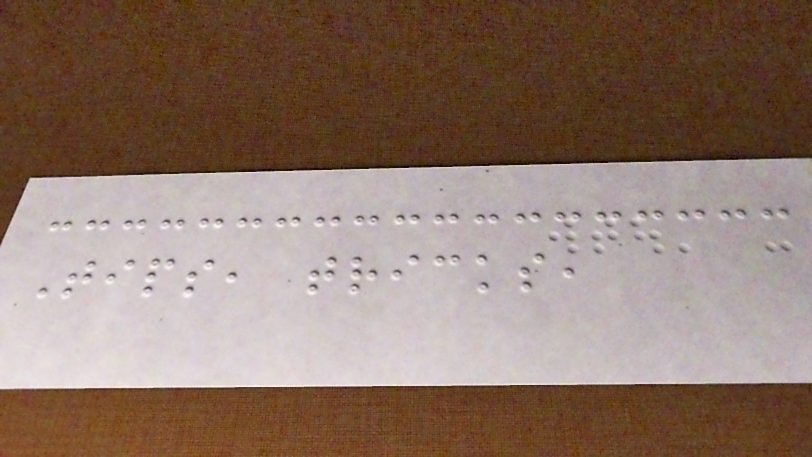Tips, tricks,
